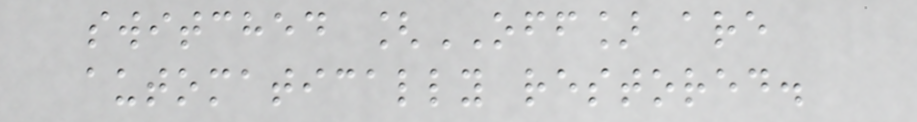switched [OFF] are
automatically restored.
